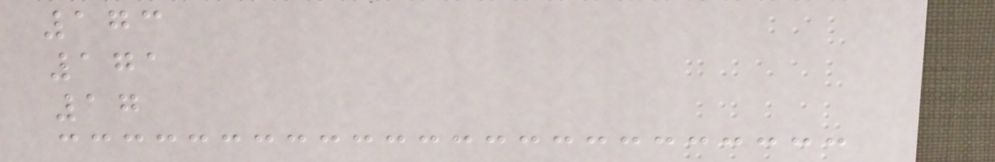173
171
17
